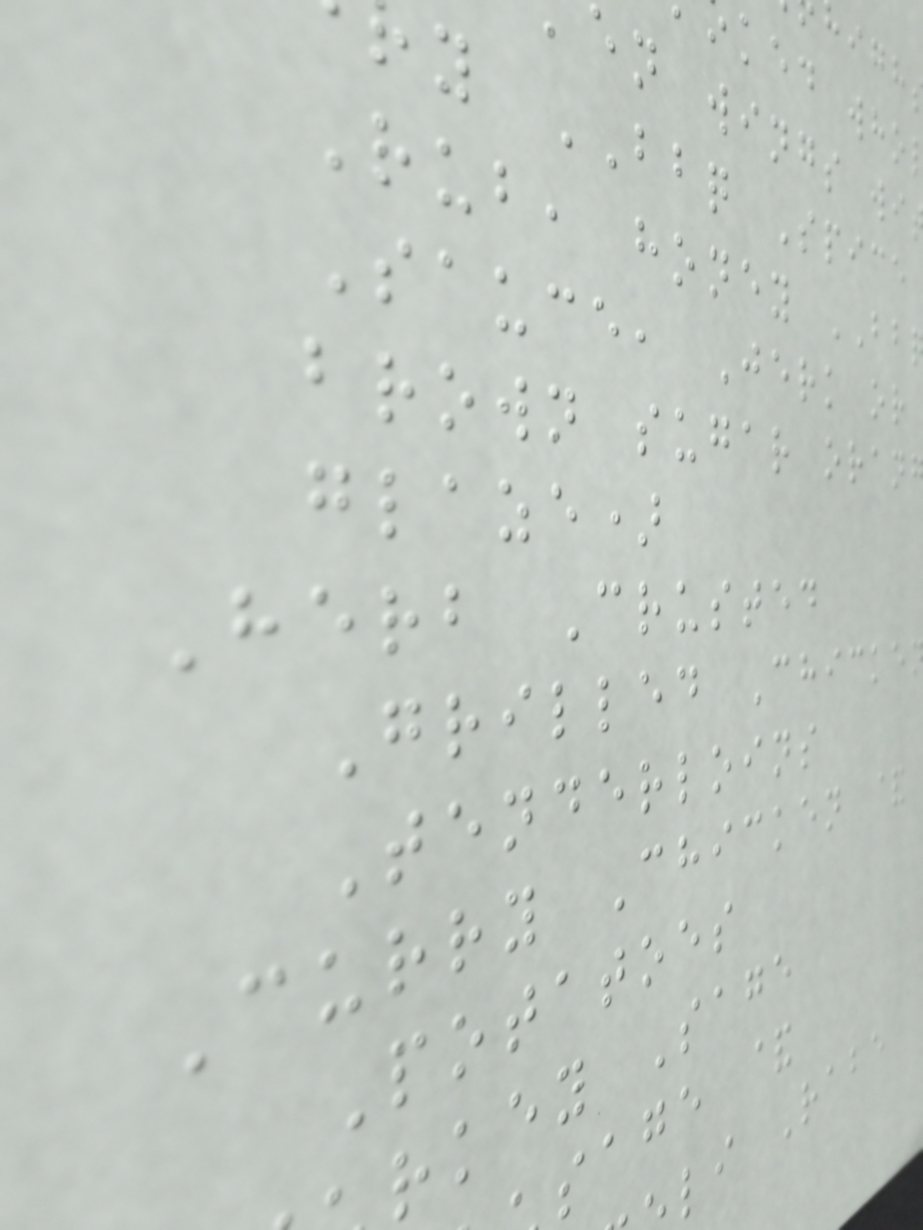ked who
en wings wi
y BBQ Spice
Rub, honey BB
Sauce, Jerk or
brown sugar oran
glaze)
Herb Crusted
Grilled Chicke
Tenderloins
Curry Chicken &
Potatoes
rkey Sage
sage &
li Rabe
